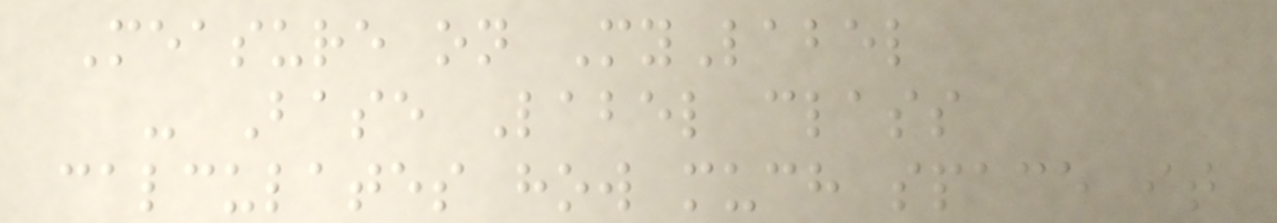Measure on MyLabel
- Base Label class
calculates how much space it
